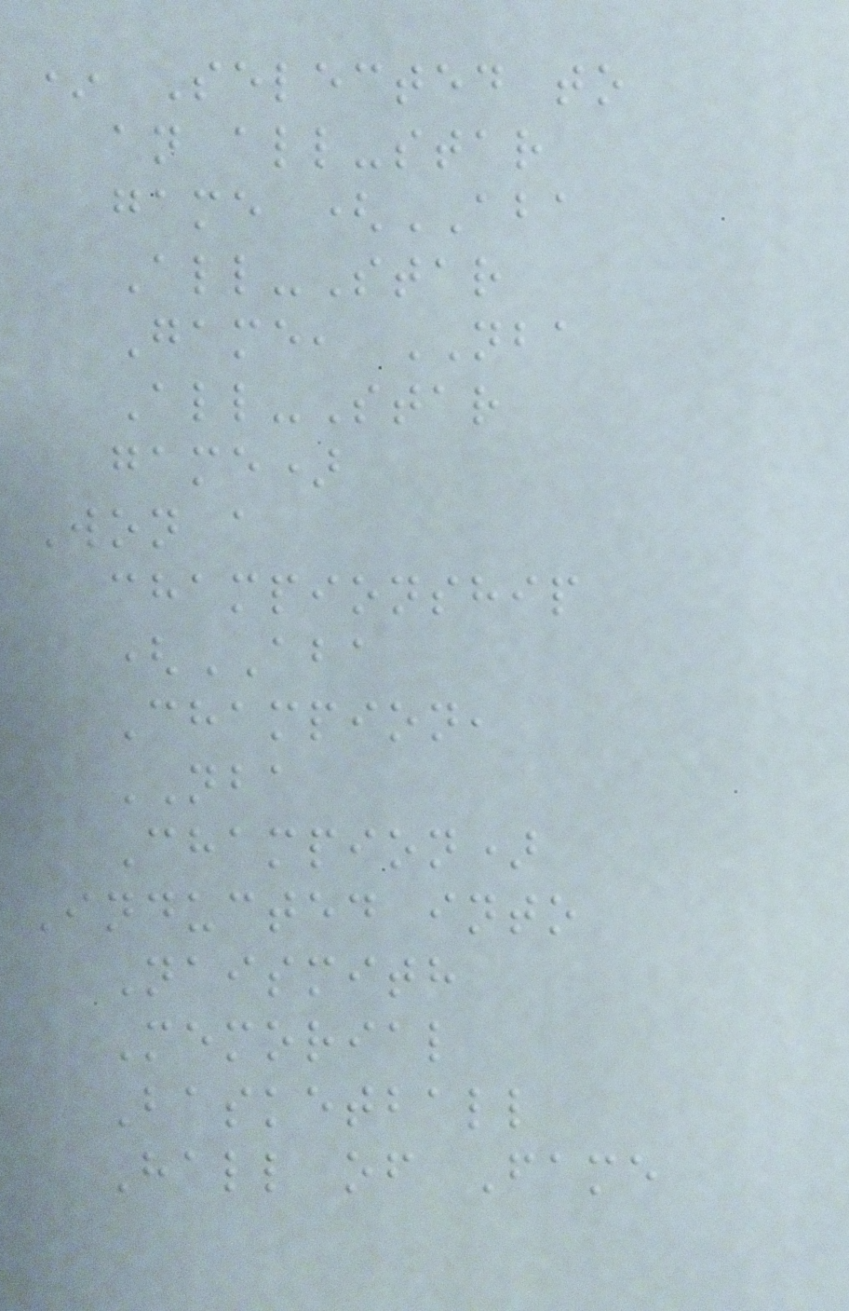* Selected to
an all-star
game (ABA
All-Star
Game, NBA
All-Star
game)
Won a
championship
(ABA
Champion,
NBA
Champion)
Inducted into
Naismith
Memorial
Basketball
Hall of Fame
